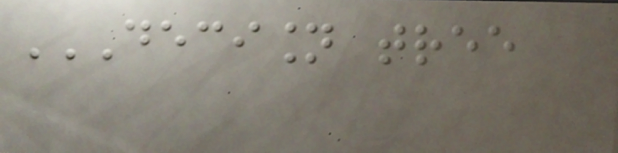DECISION TREE
